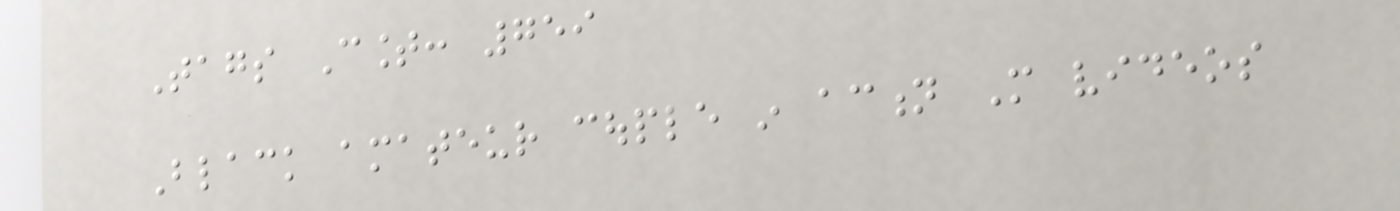Tags Count: 759
Black amateur couple in action More videos
